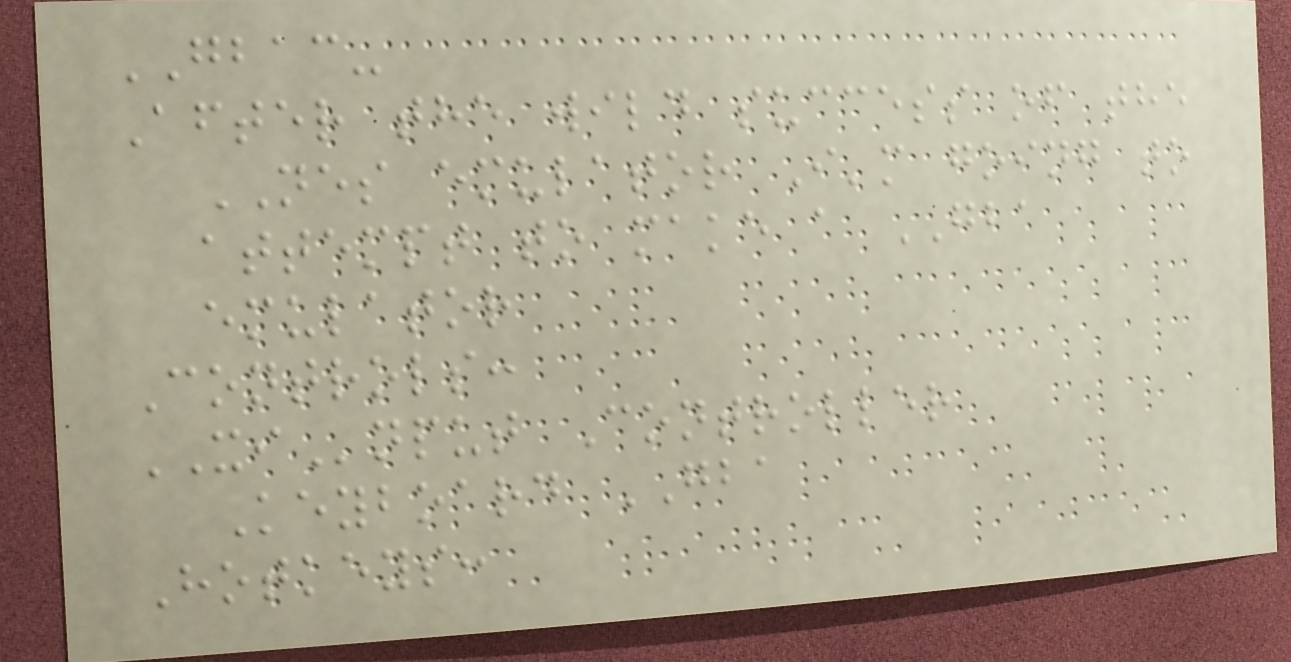GBAC-
After the wild success of the
NES emulator I'm going to
attempt to make a GBA
emulator
Controls:
XInput Controller
Keyboard GBA
Hotkeys:
